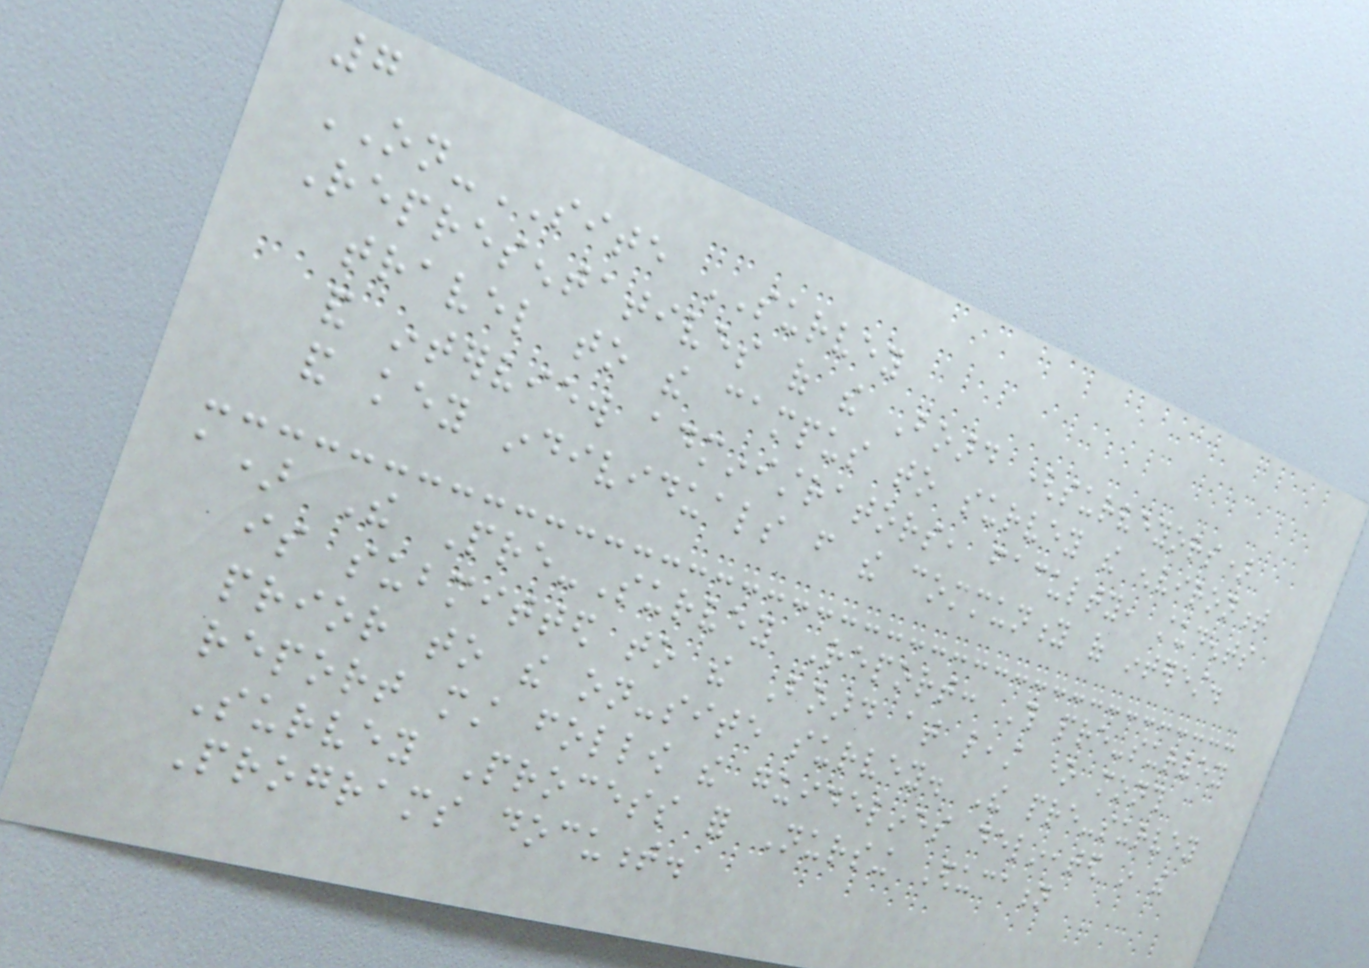7
ON-SITE SURVEY
Representatives of the Board (surveyors)
travel to the campus to survey the environment
and interview administrators, faculty, students
and key individuals from the community of interest.
a) The Pre-Survey Report: This pre-survey
is submitted to the Board at least one month
prior to the on-site survey. The pre-survey
report must follow the guidelines delineated in the
Survey Process for Nursing Education
Programs document.
